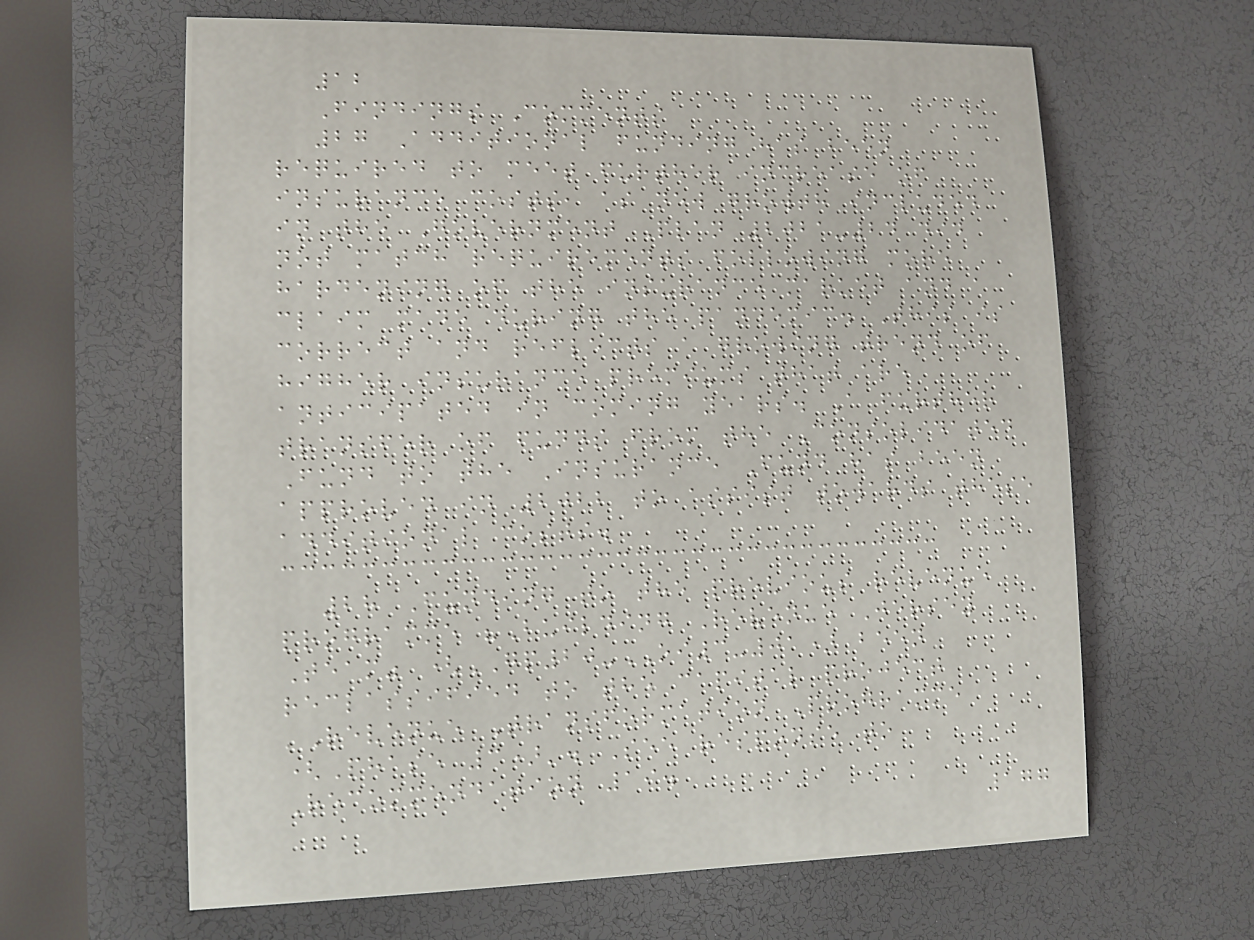12
Findings Comments
27 Additional funding has been
required to meet further increase of
insurance costs, as new growth included
in the Government Plan 2021-24 did
not match requirements following more
hardening of the insurance market and a
claim made during the pandemic. This is
correct and reflects a growing trend of
higher insurance premiums that are
anticipated in coming years. A further
transfer of funds from the Consolidated
Fund to the Insurance Fund has been
approved in 2022 to assist towards these
additional costs.
28 Funding to the previous revenue
programme "Building Revenue Jersey
Team" (GP20-OI3-01) been
reclassified to the capital project
'Revenue Transformation Programme
(Phase 3)'. See response to
Recommendation 19.
177
